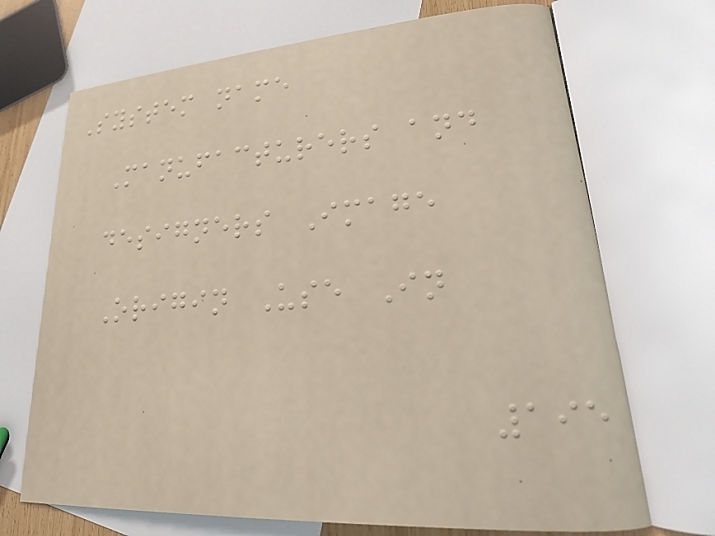System name
Manufacturers and
designers Image
Origin Use In
195
